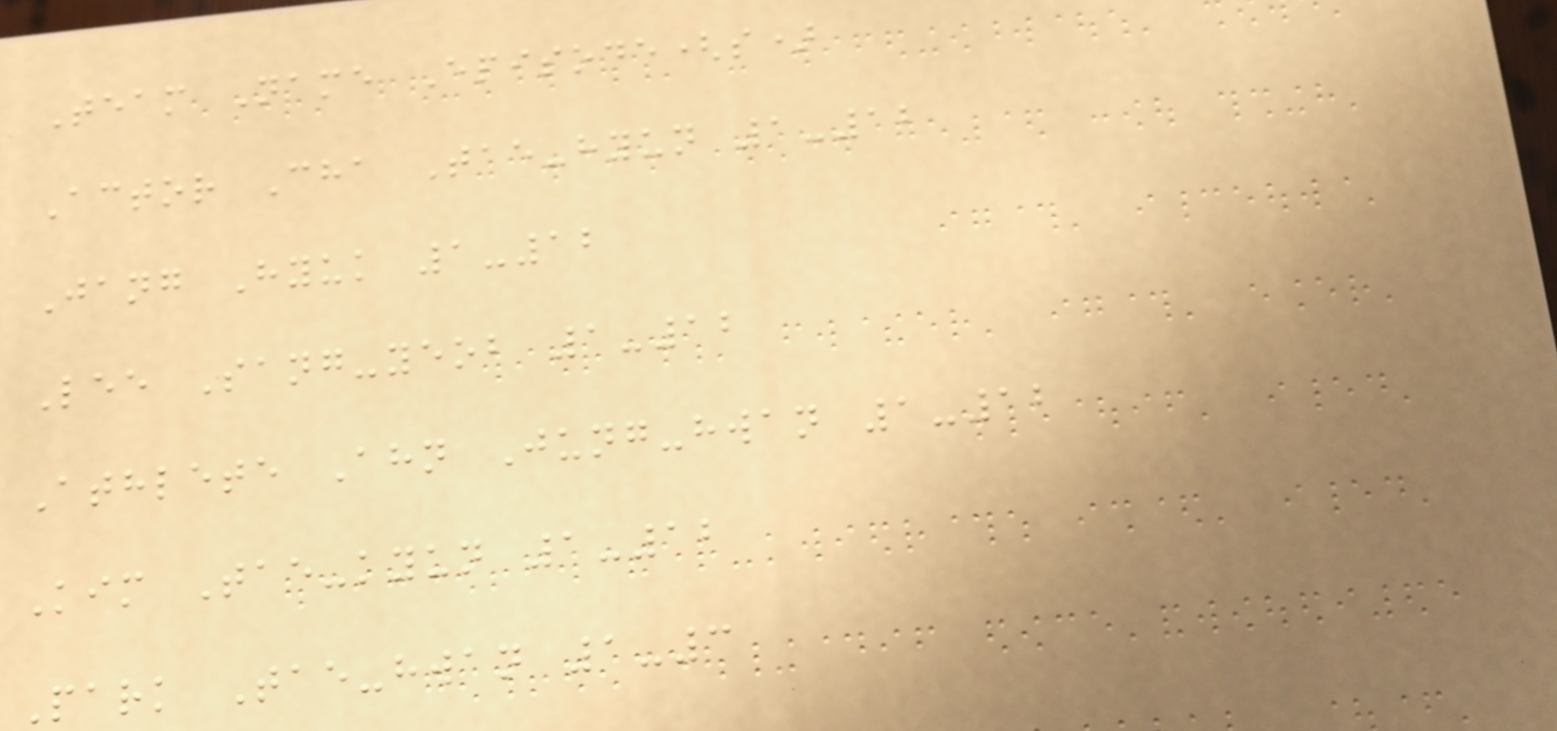Team Name Episode(s)
Actor Cha Tae-hyun 1-12
Jang Hyuk 1-12
Lee Sang-yeob 1-12
Athlete Ahn Jung-hwan 1-12
Kim Tae-kyun 1-12
Park Tae-hwan 1-3
